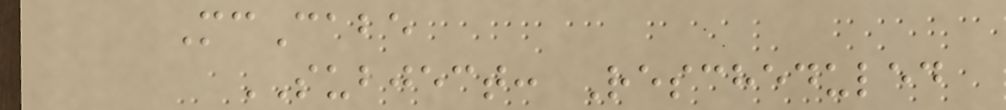McCabe
SUBJECT: Rescheduled
